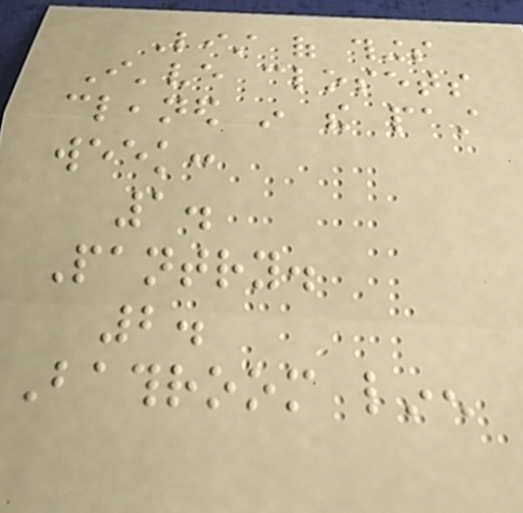List of things
I've closets
cleaned in the past
week:
1.
Pantry.
2.
Bathroom linen
